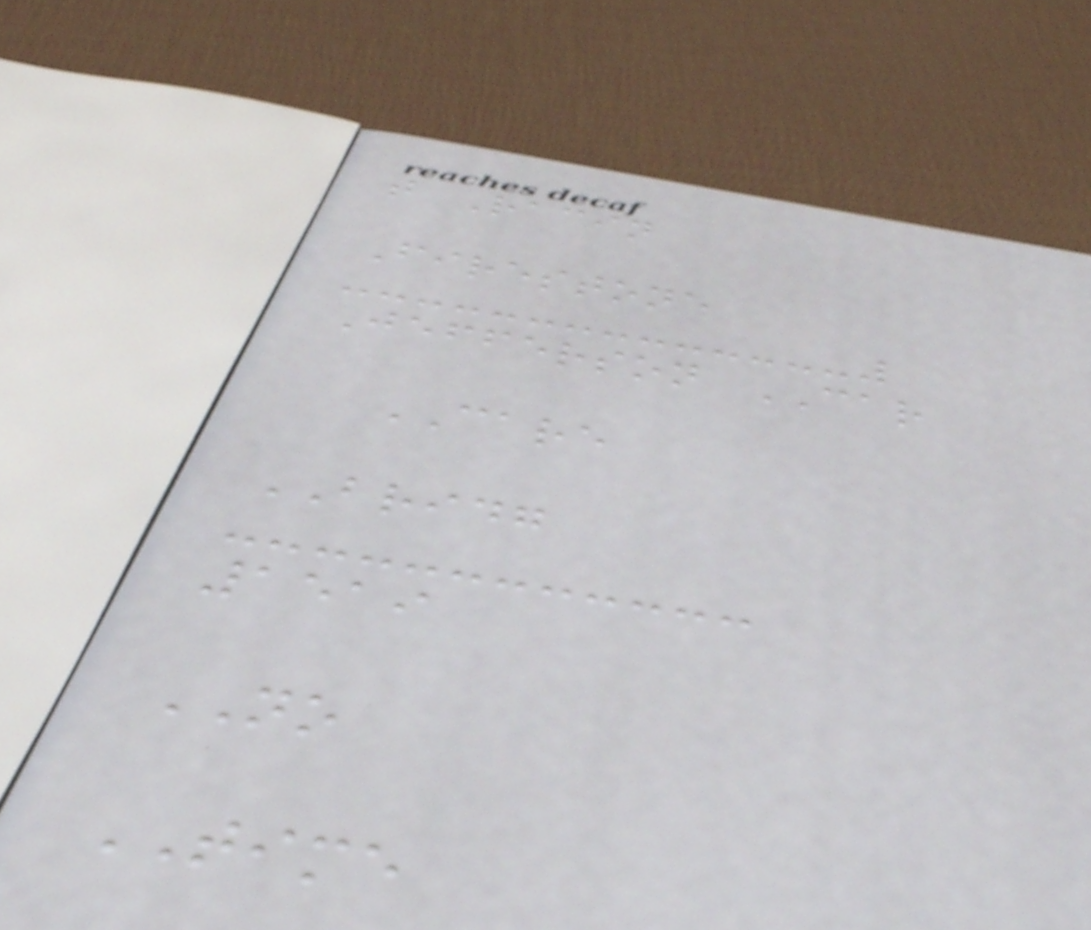t Racin
Firestone
Jefferson CAR
CARE
BRIDG
1519
NO
TIME
